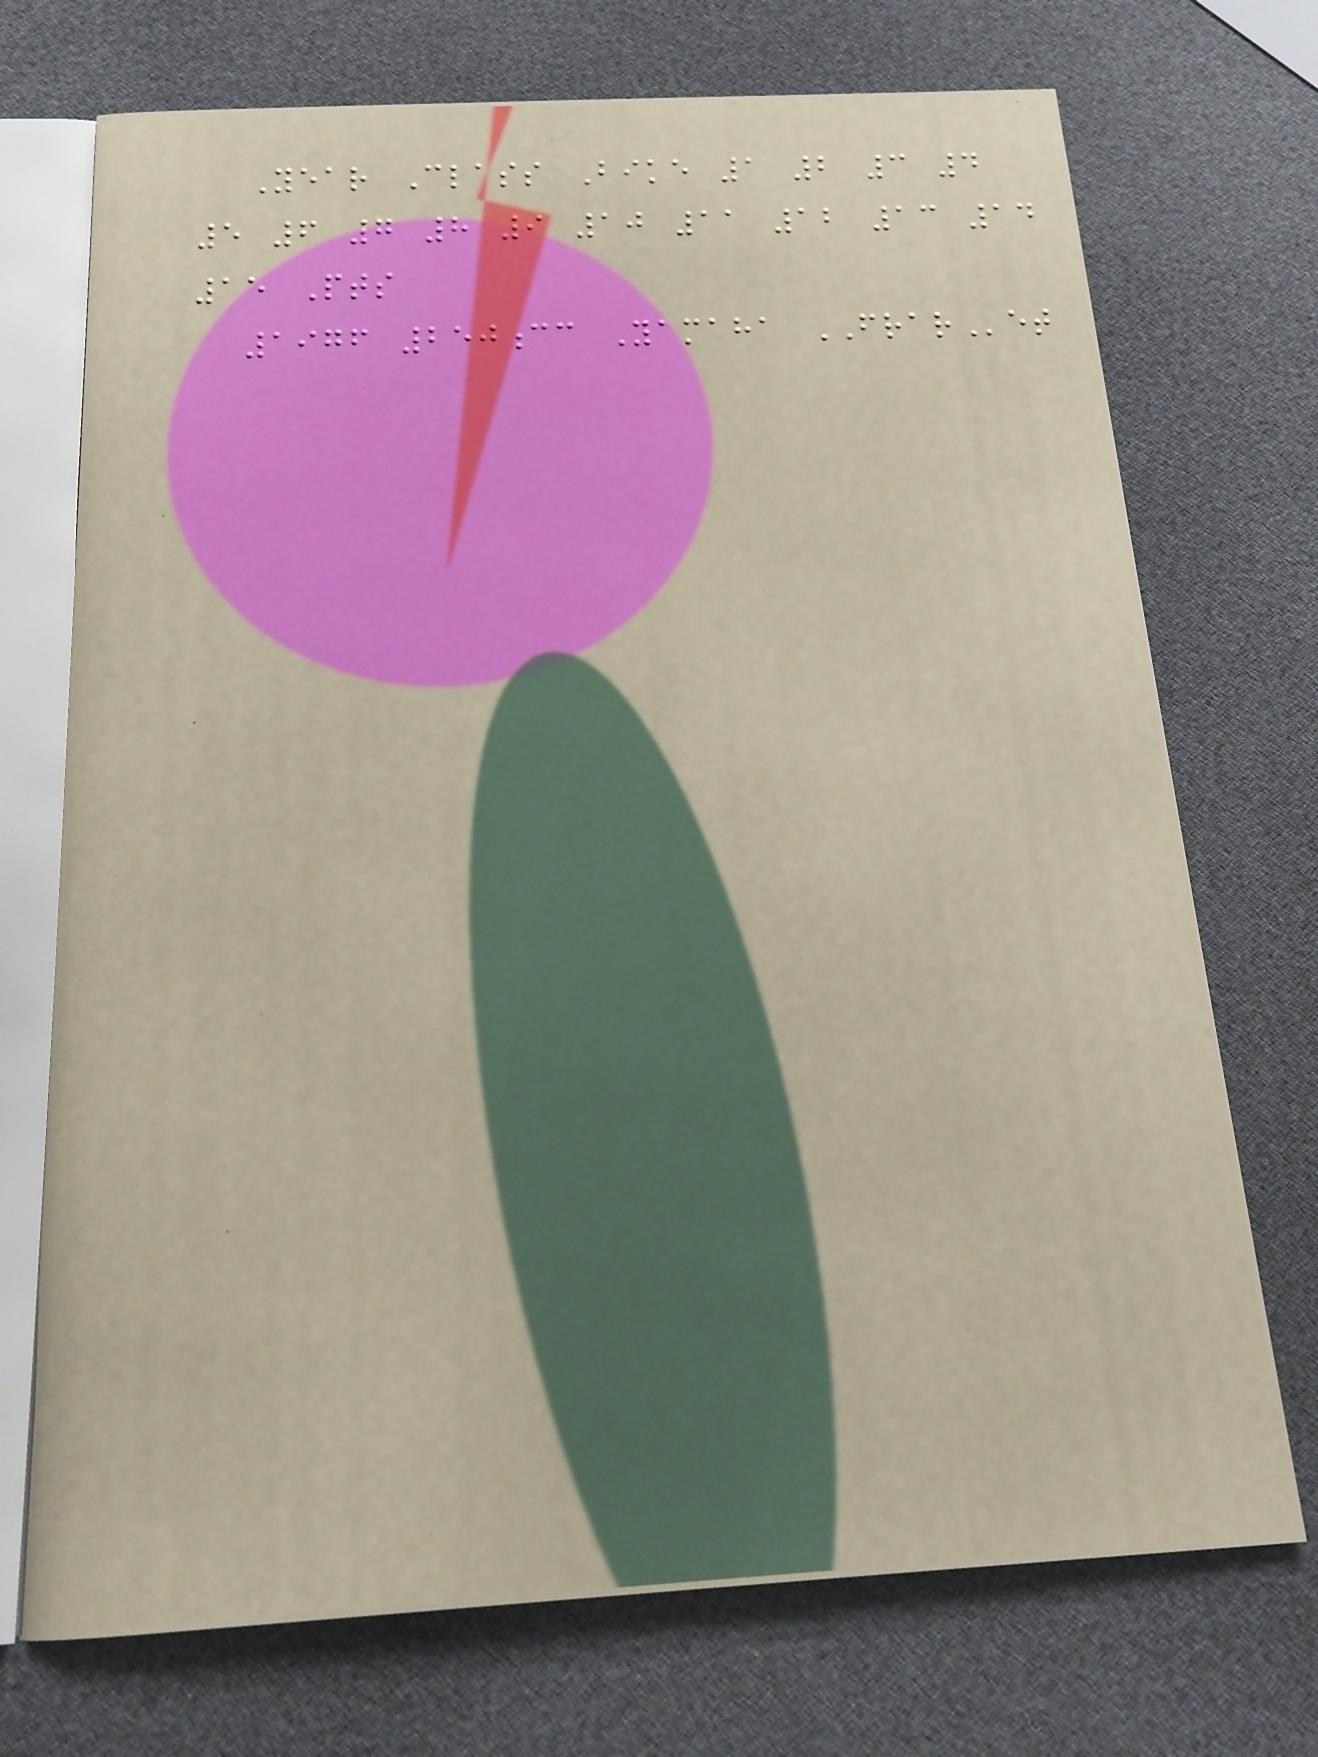Year Class Bike 1 2 3 4
5 6 7 8 9 10 11 12 13 14
15 Pts
1976 250cc Yamaha FRARet
